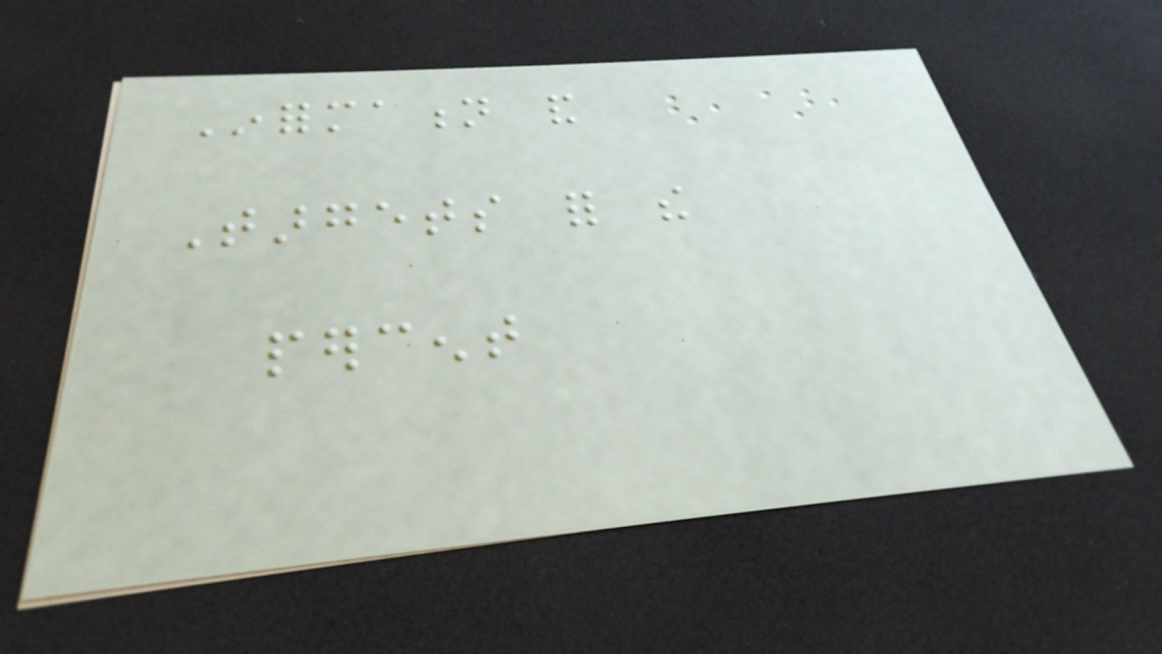Information and
Targets for the
percent
